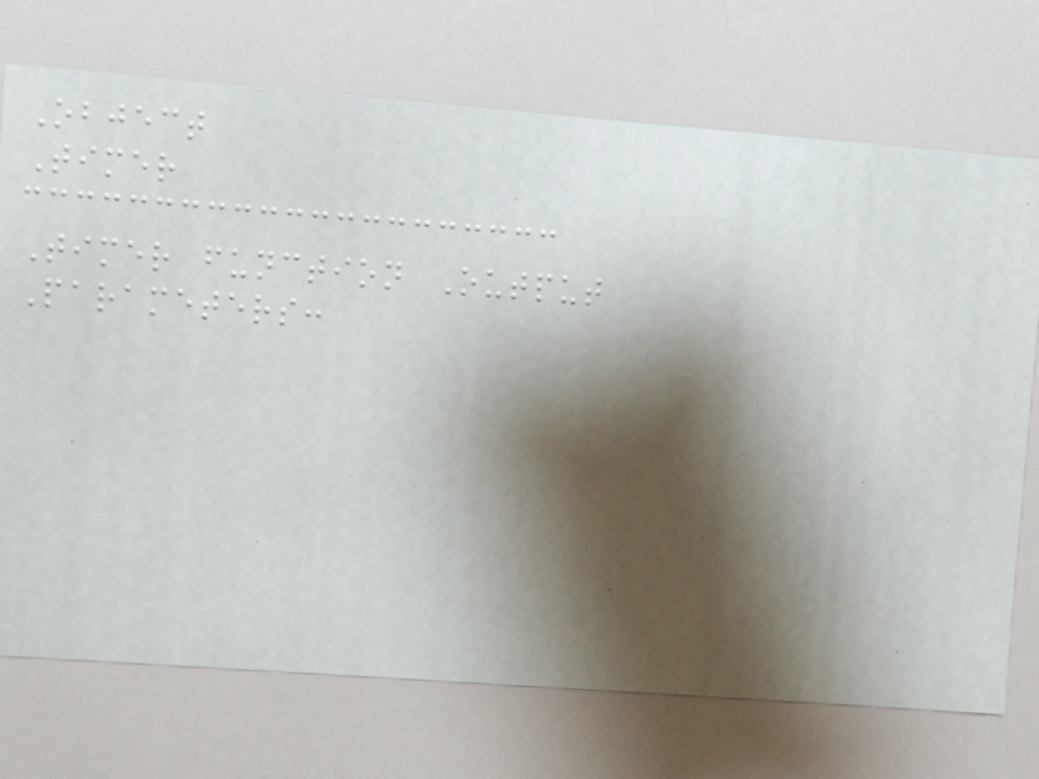Object
Timer
Timer function Output
Parameters:
